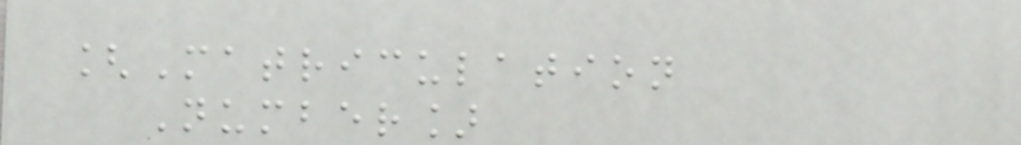[Matriculation
Number]
